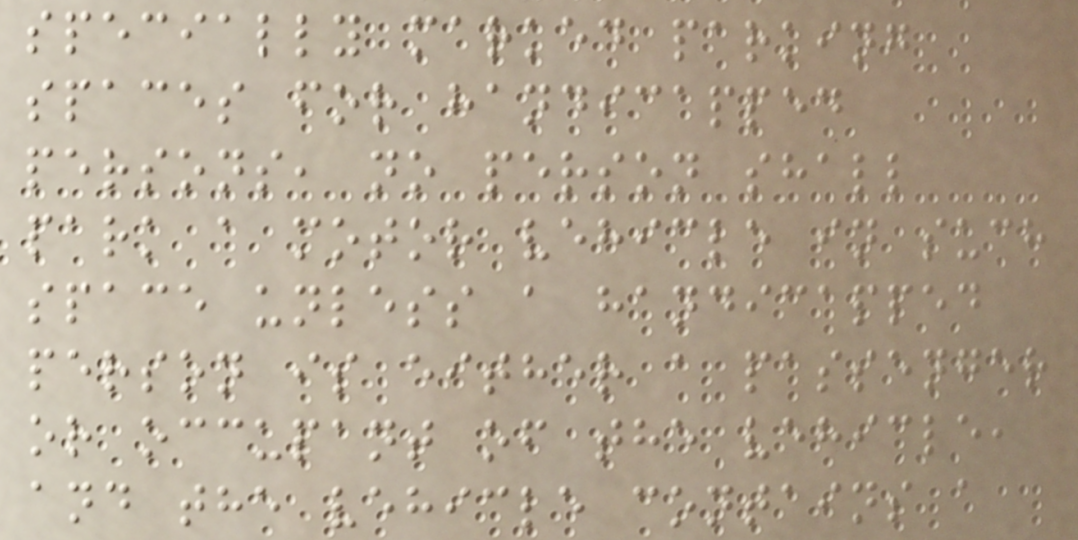specially marked parking
spaces for handicapped
persons, no person shall
park a motor vehicle in such
space unless a handicapped
person is either a passenger
or occupant of the vehicle,
and the vehicle contains a
